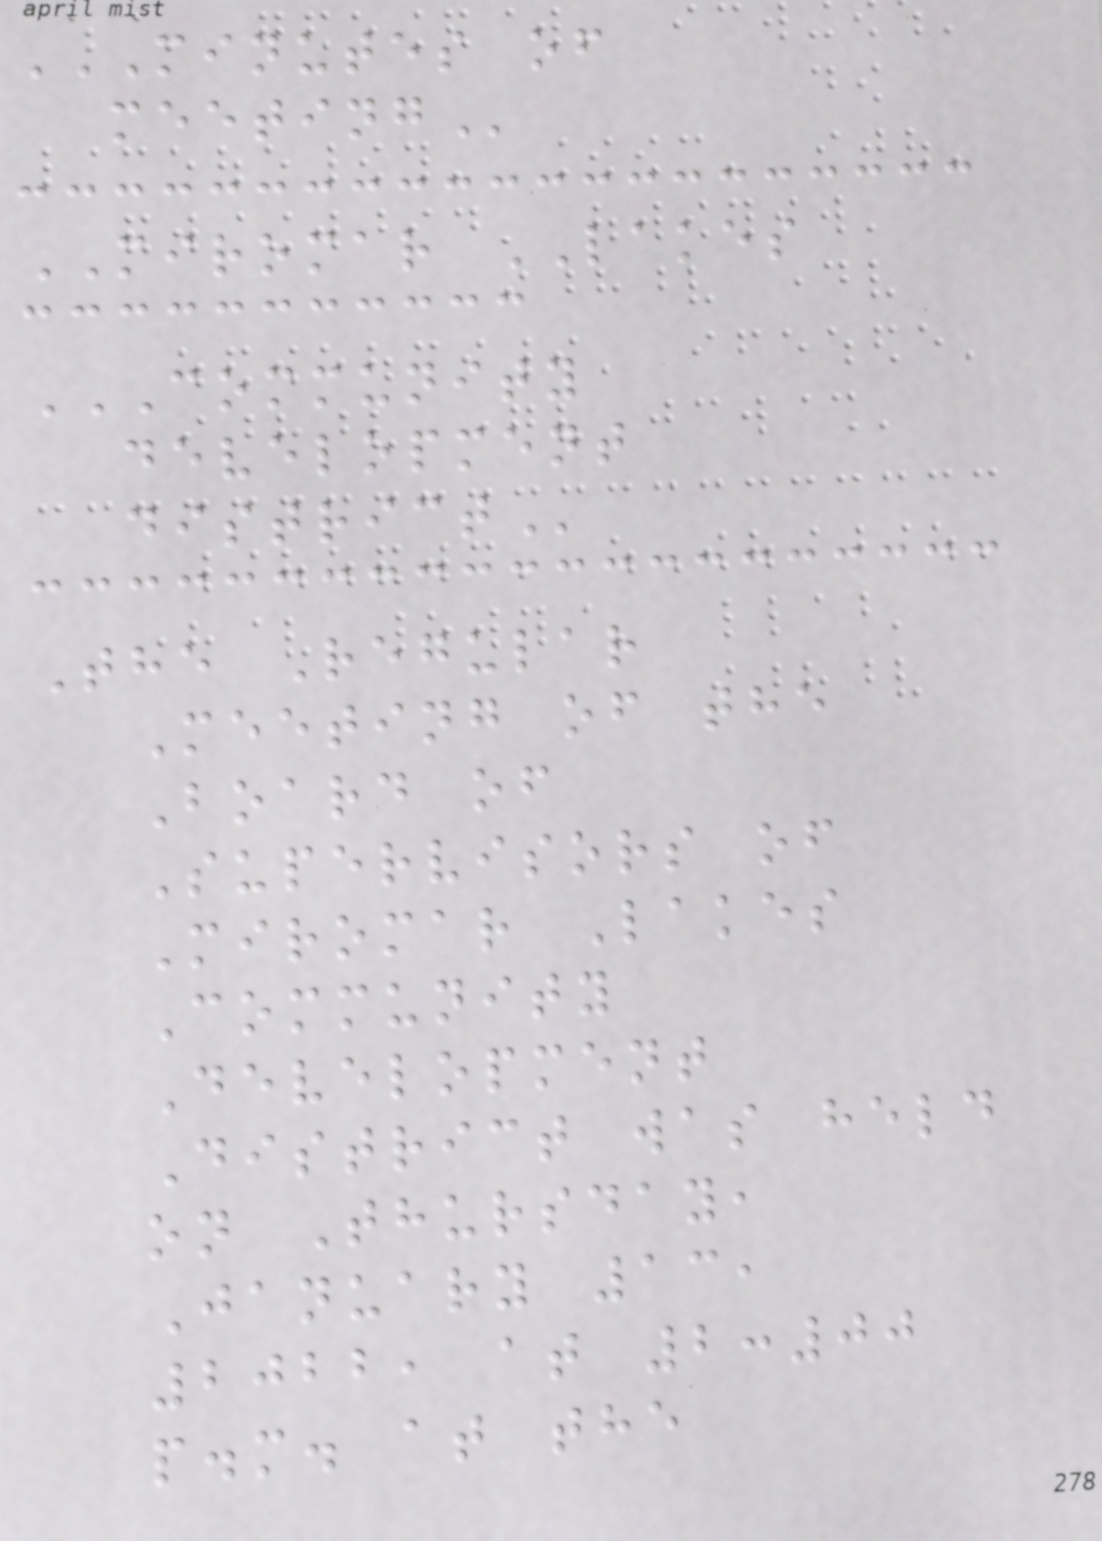MINUTES OF
MEETING
MIROMAR LAKES
COMMUNITY
DEVELOPMENT
DISTRICT
The Regular
Meeting of the
Board of
Supervisors of
Miromar Lakes
Community
Development
District was held
on Thursday,
January 13,
2022, at 2:00
p.m. at the
